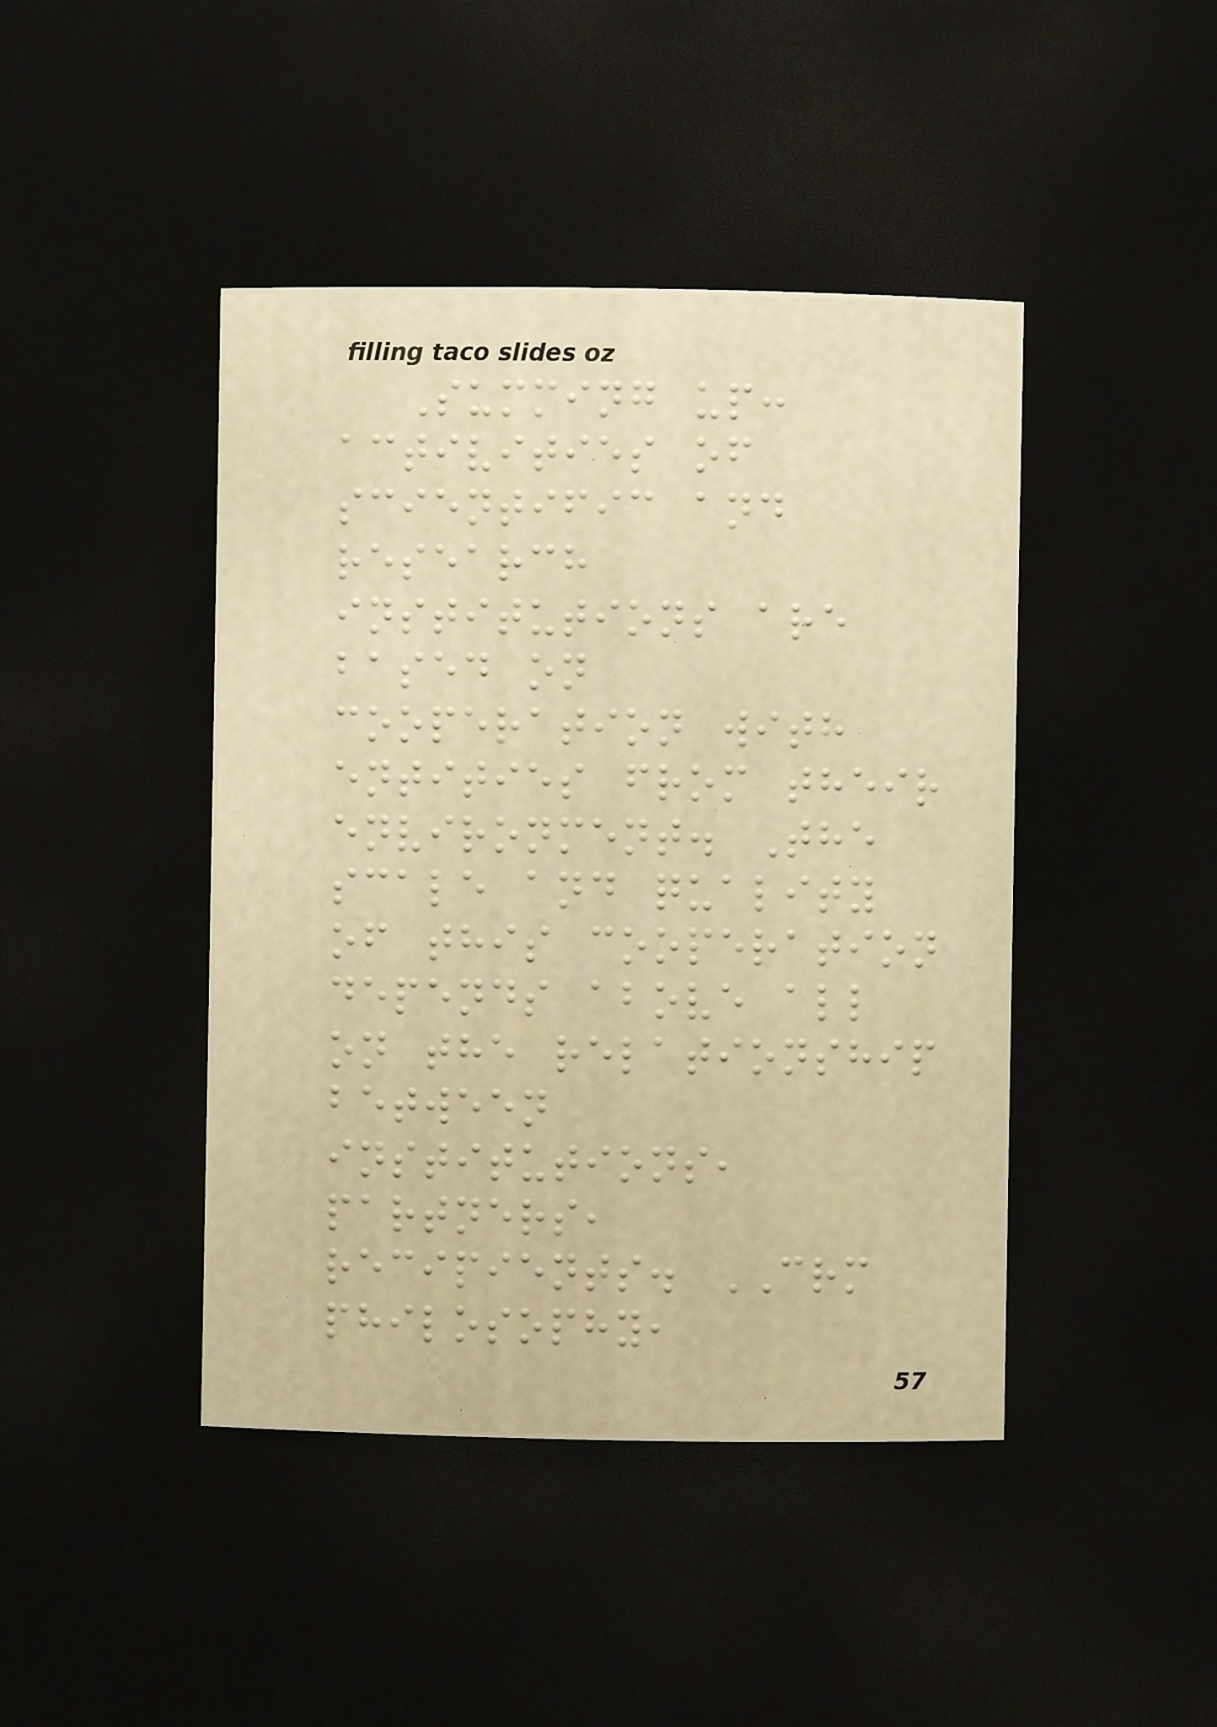Summing up:
activities of
scientific and
research
institutions are
based on
cooperation with
entities from their
environment. The
scale and quality
of this cooperation
depends above all
on the relationship
between
institutions,
partners,
recipients. CRM
philosophy,
